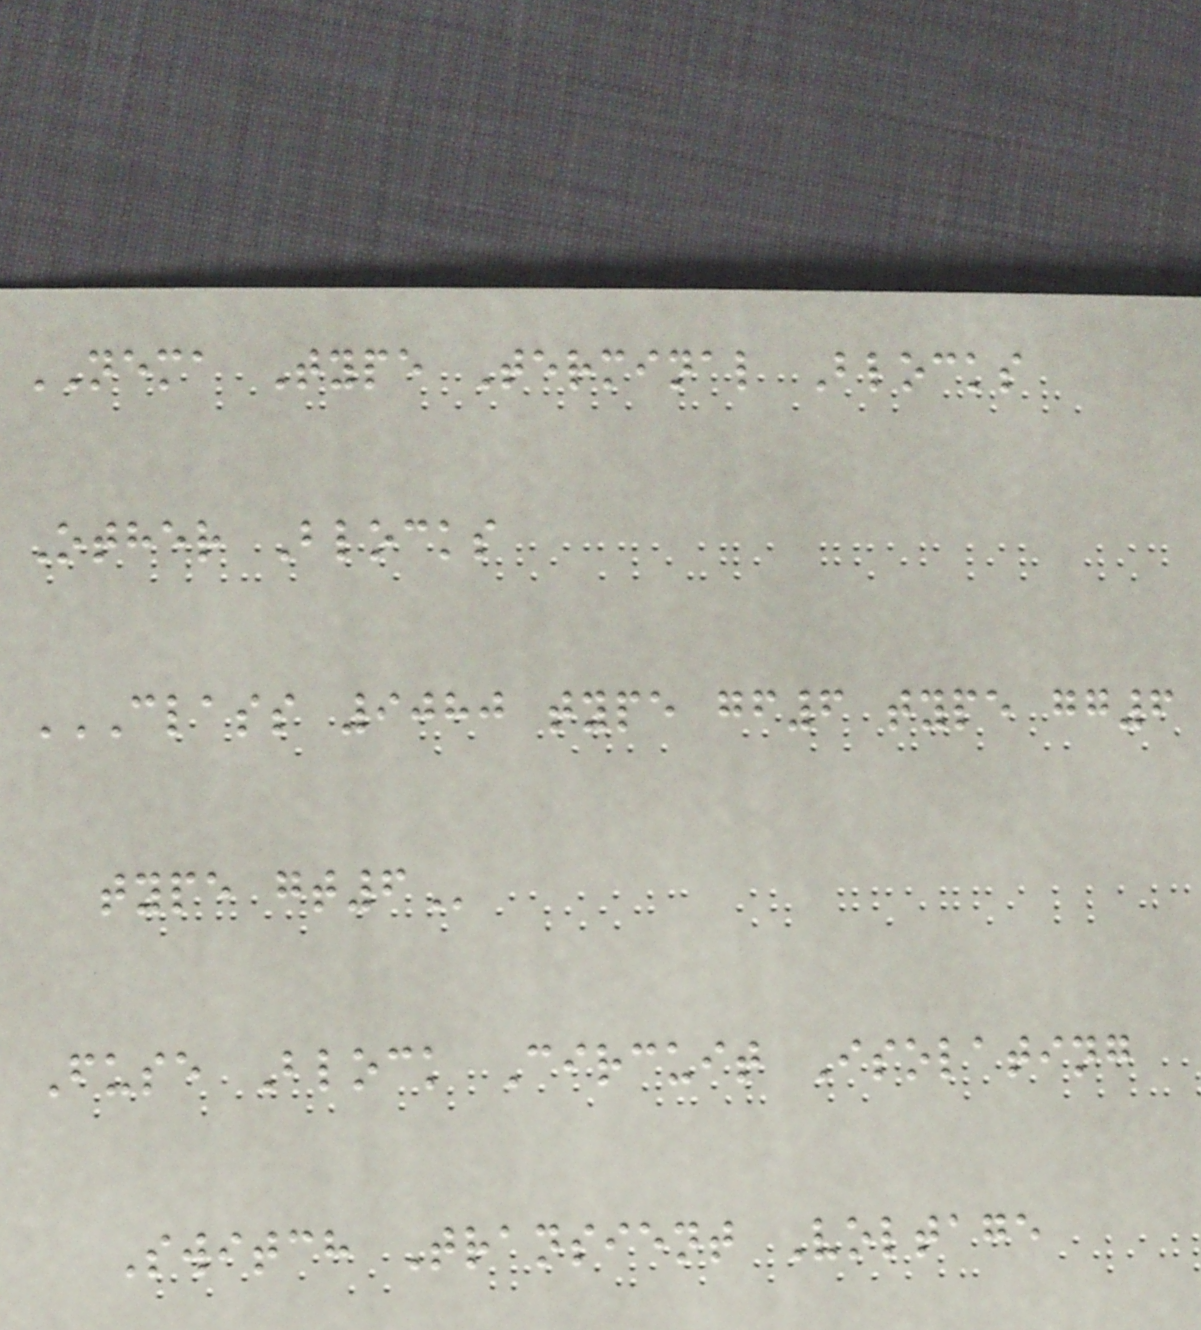NEMA Type Terminal Blocks
Other Blocks
CLASS 9080 TYPE GF6 TYPE GG6
TYPE GT6
Fuse Block Circuit Isolating
Switch Transient Voltage
